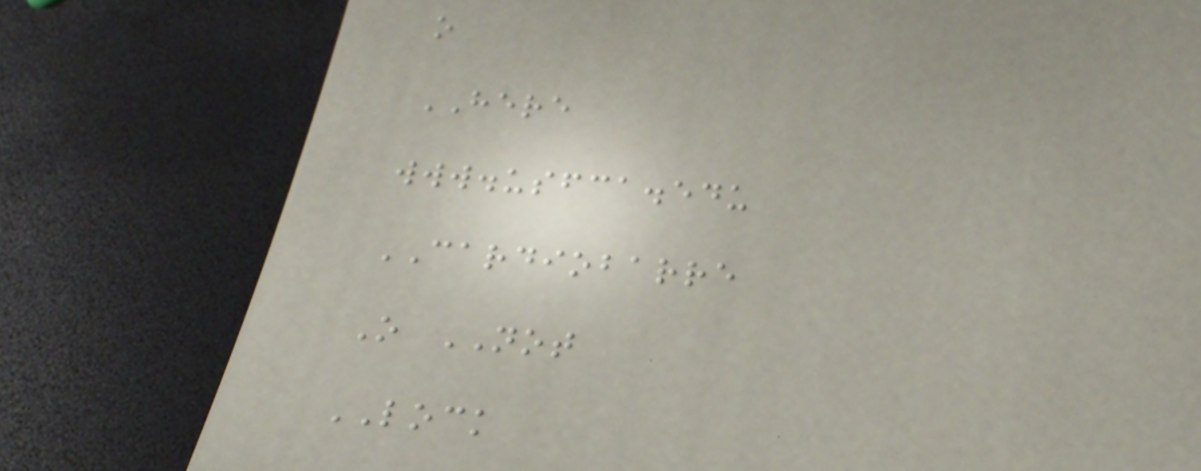o
HERE
www.usfca.edu
CARDIOBARRE
O NOT
LOCK
